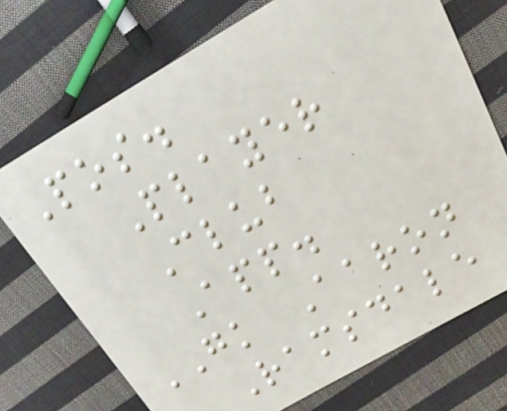Pos.
Player
Club
App.
GK Aaron
Ramsdale
